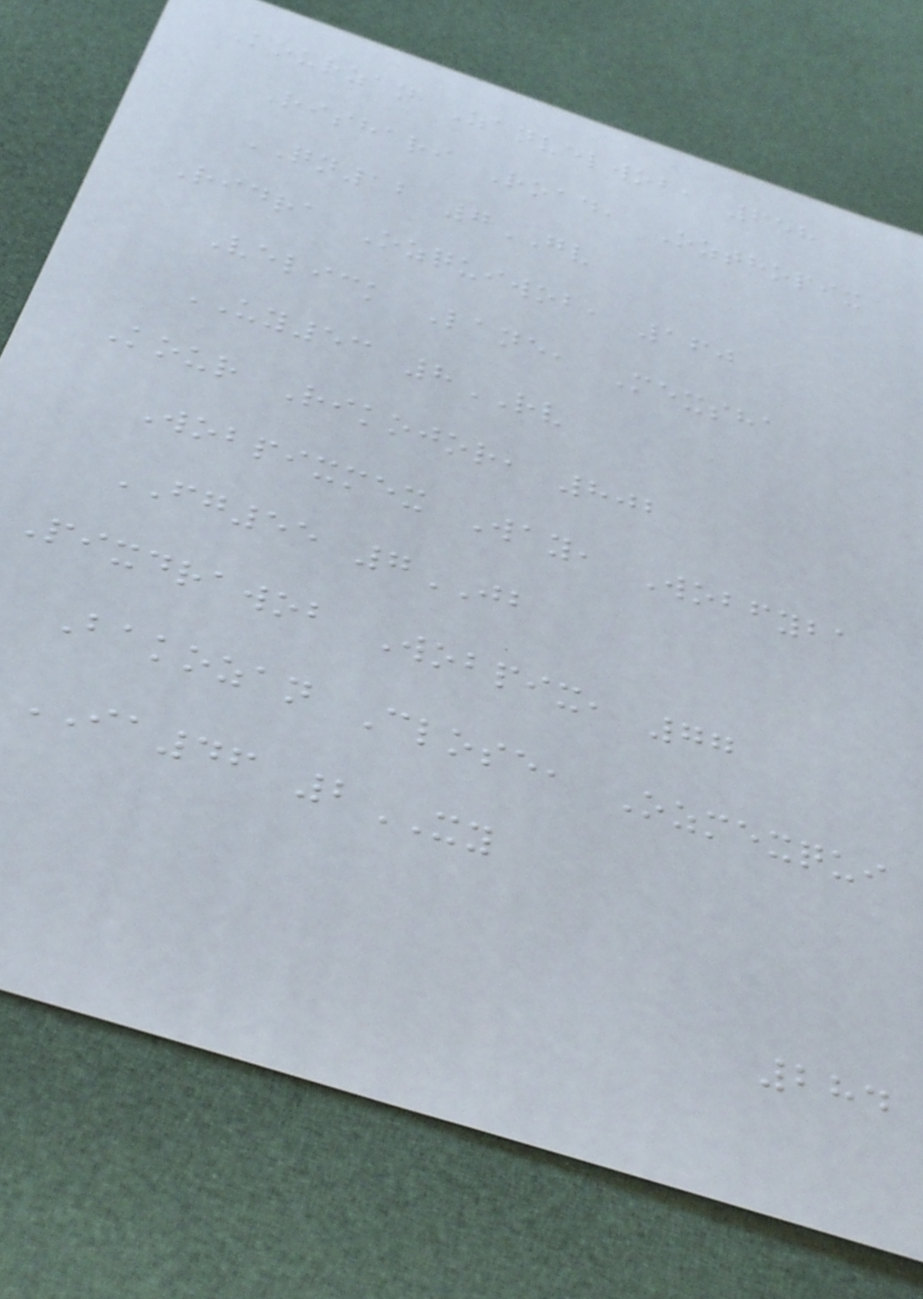Kourzan Zanvelwob, 658
Rishari Road, Ozthopix
QN12 7GV
Ridra Ozquiwob, 160
Velick Lane, Mexsha
UY53 8RV
Kour Rikojor, 802
Wobpixmex Way, Wobfyba
FG55 7JB
Pixdrawob Wobpix, 77
Bakozan Close, Ozmexqui
IA46 2XY
284
